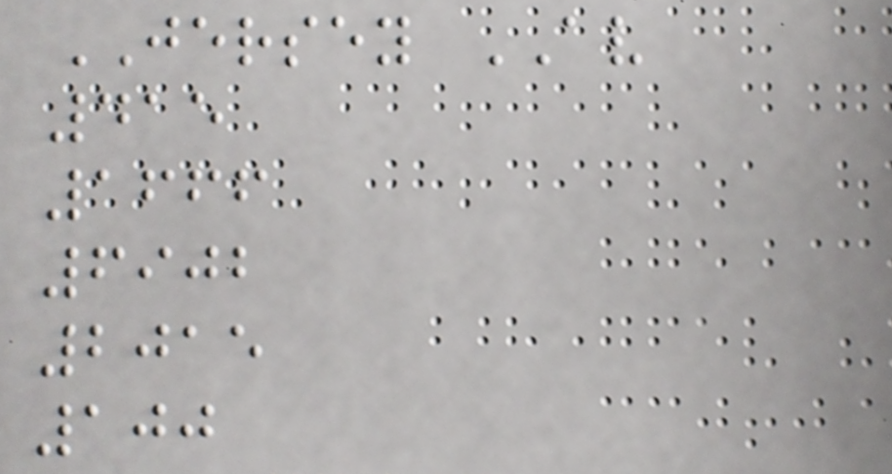JERSEY AV
415
1666
6902
2015
100
